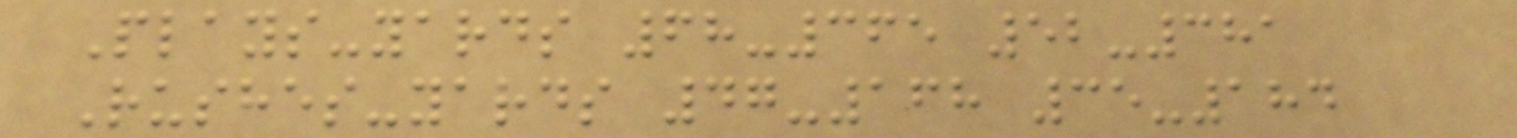Plays-yards 68-365 52-381
Rushes-yards 47-168 35-184
